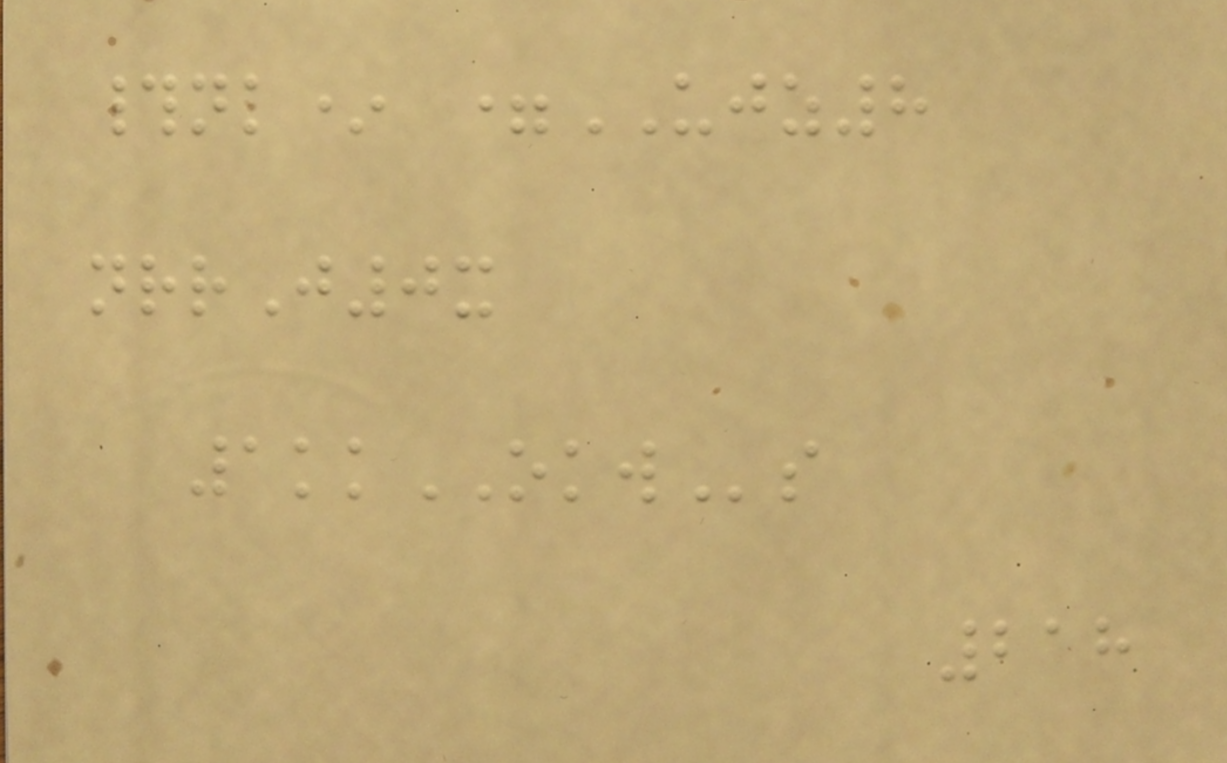#nk* =UJZ8
nrrJ0x
1kkOKWs
218
